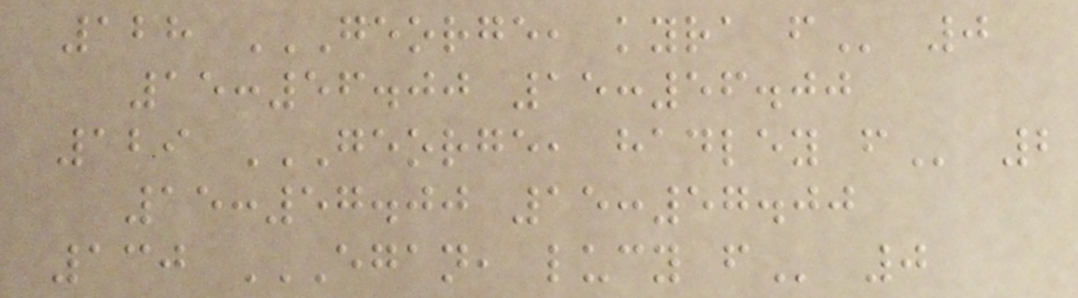128 GEORGE, KYRA F 0
15:56.00 15:56.00
129 GEORGE, HADLEY F 2
15:57.00 15:57.00
130 EGAN, LUCY F 0
